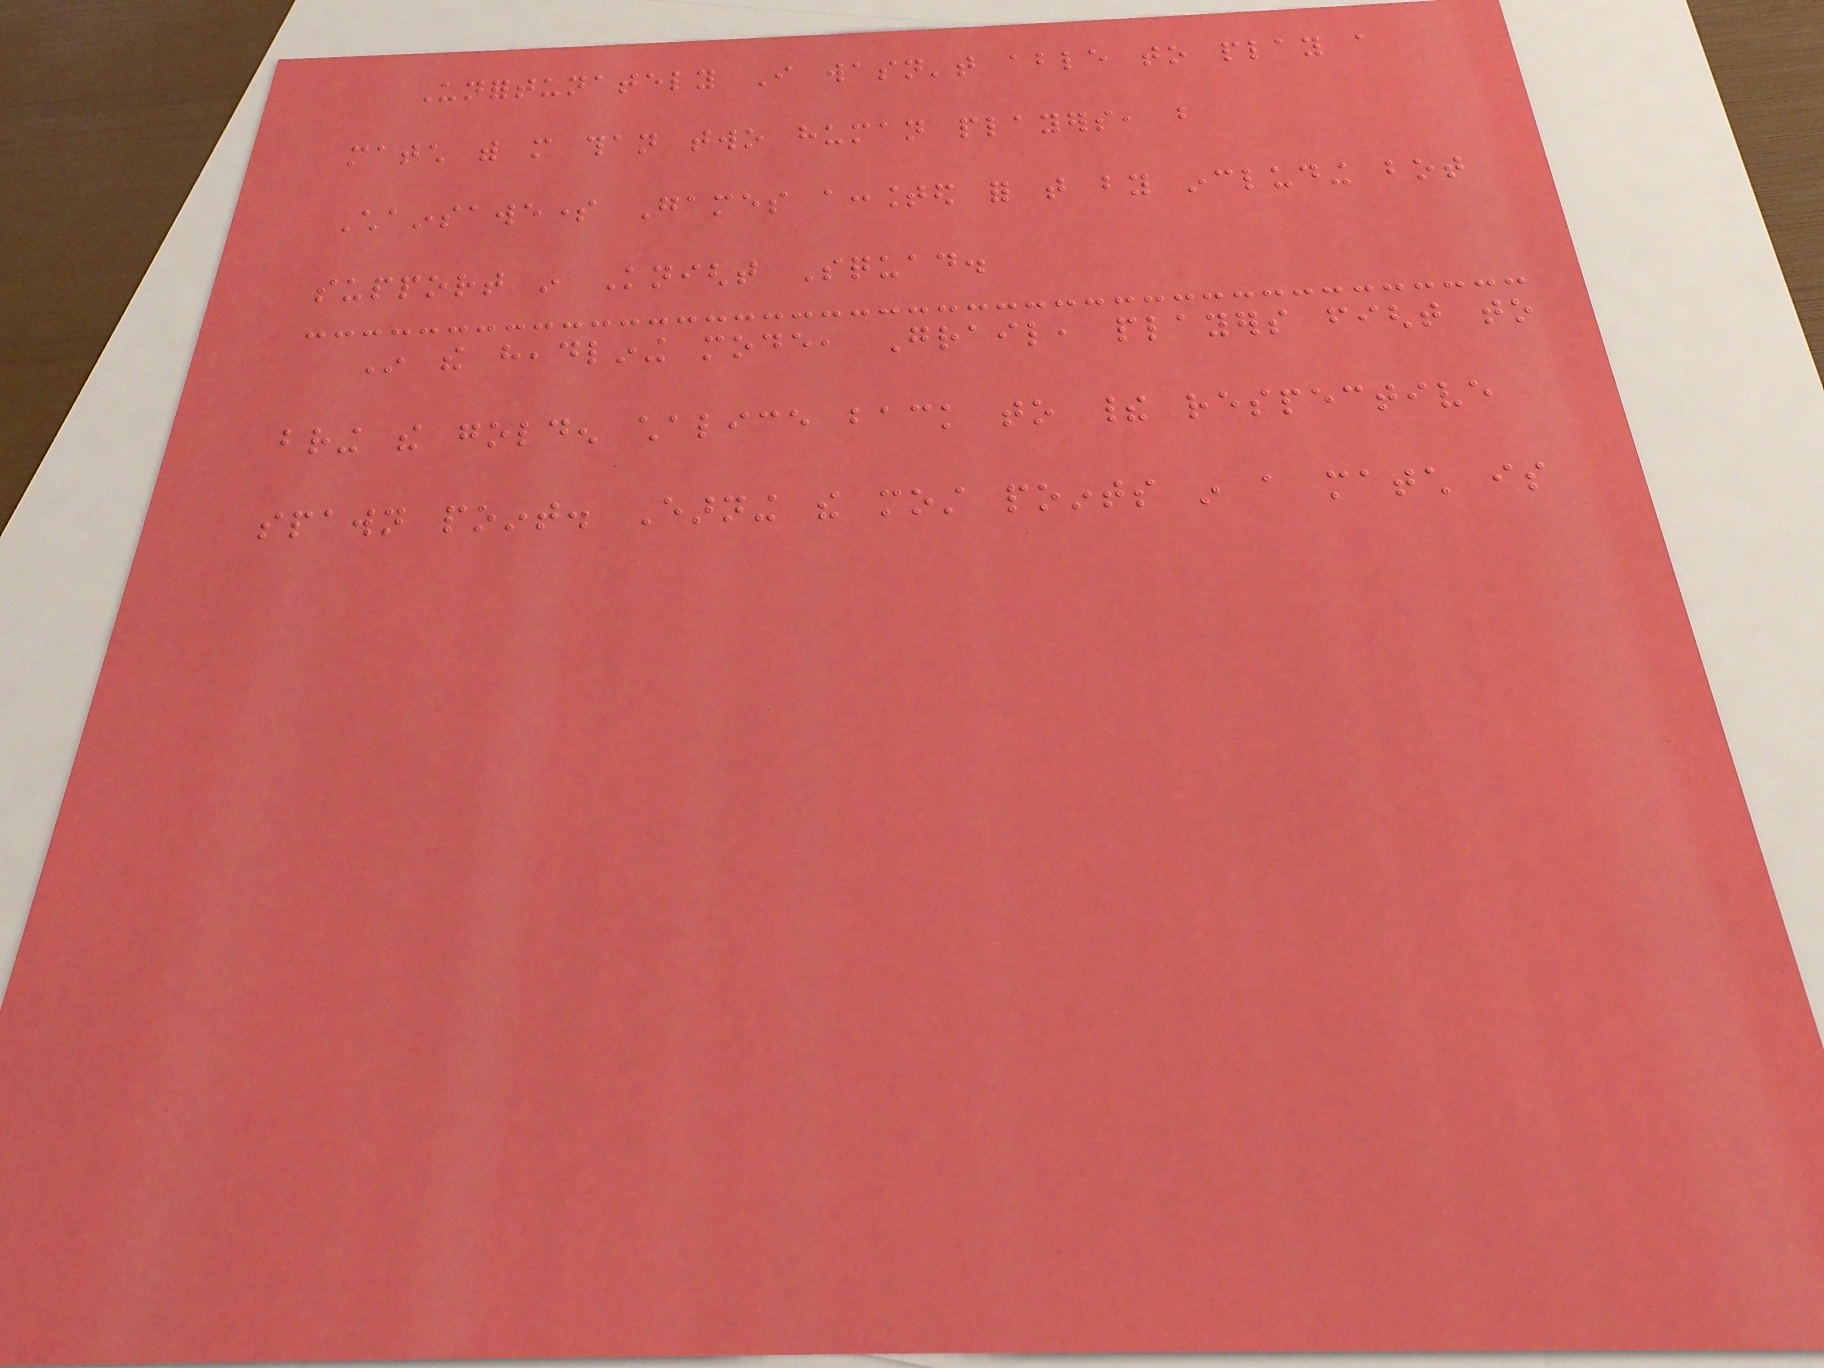Unfortunately I wasn't able to play a
match with more than two human players, but
Chainsawesome Games accounted for that by including bot
support in Knight Squad.
In the headlining mode, Grail, players fight to
bring the golden chalice back to their respective
spawn point. Earning the most points in a match is
